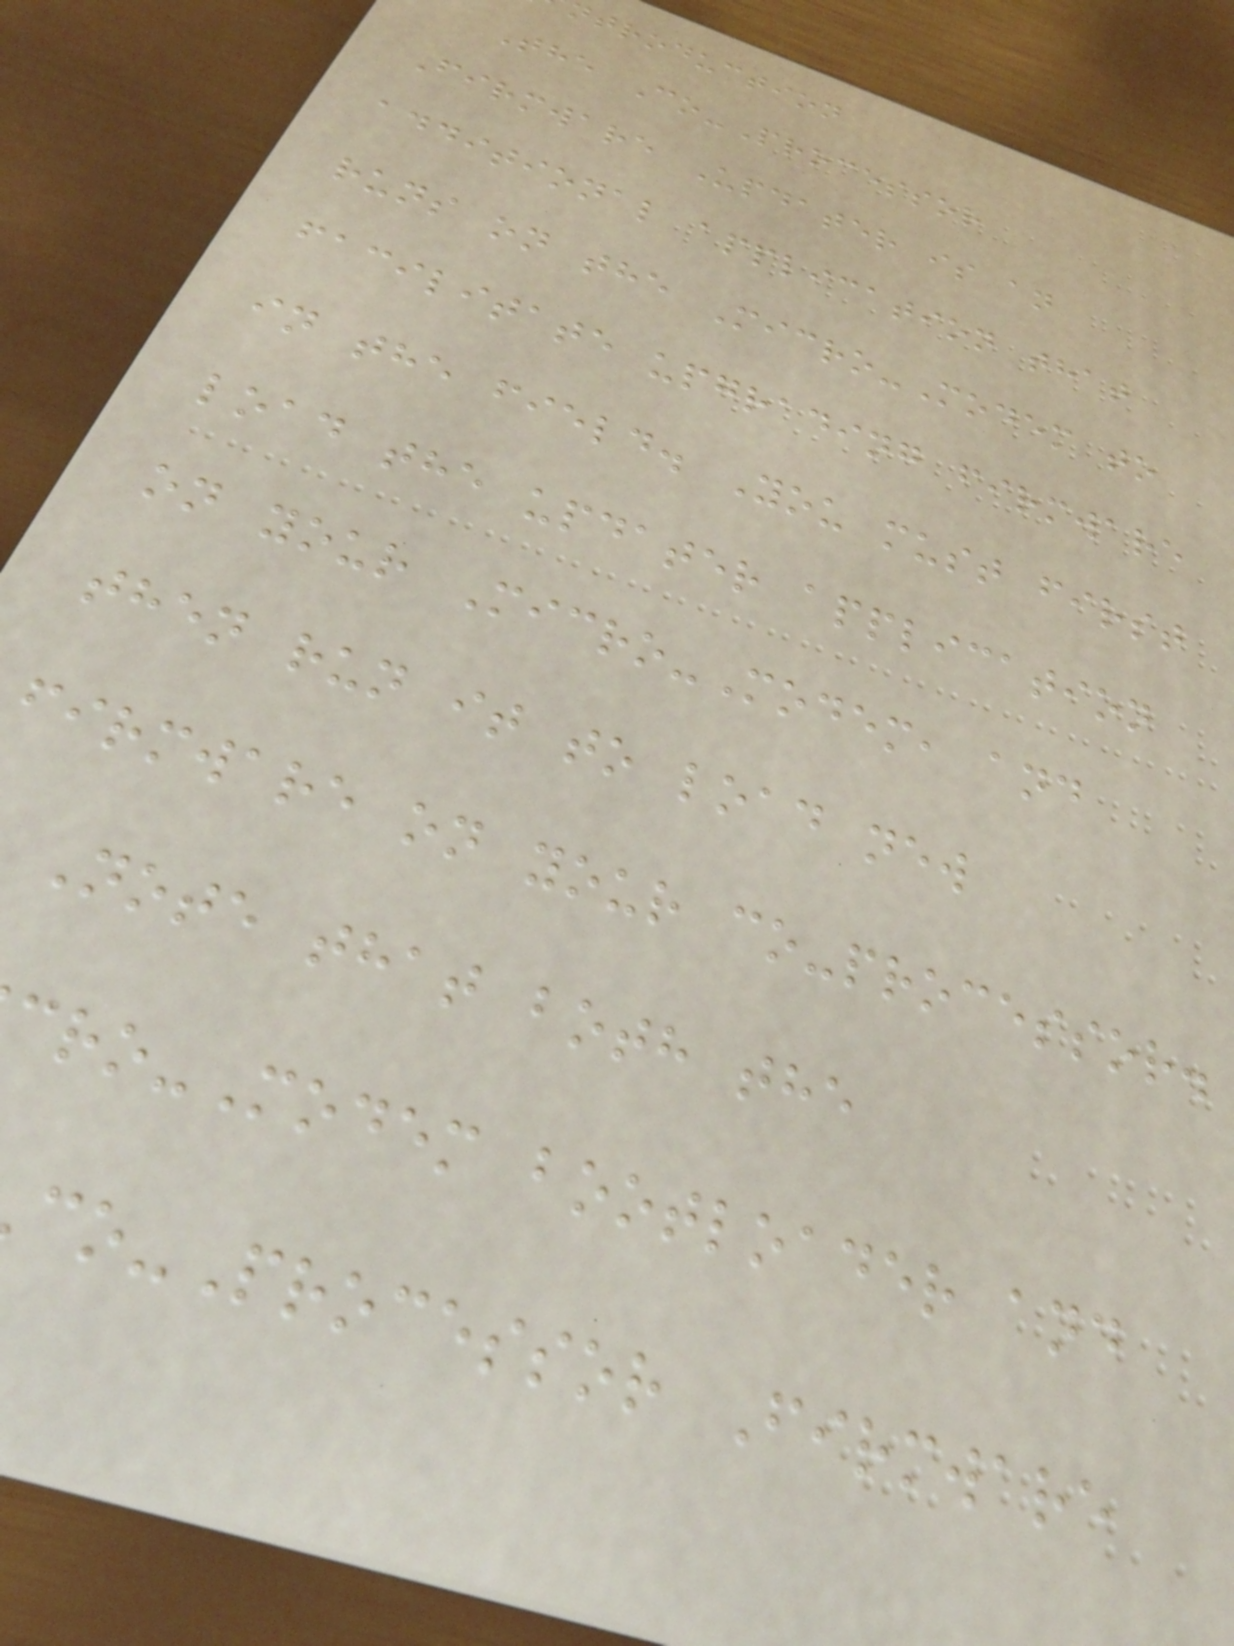troduction
The Co-Processor
Firmware Updater is an
additional application that
runs on the Micro-Modem to
facilitate upgrading firmware
in the field. You must first
load the updater application
on your Micro-Modem, and
then run it to load new
firmware on your co-processor.
Note that both the
cro-Modem bootloader and
o-Processor Firmware
